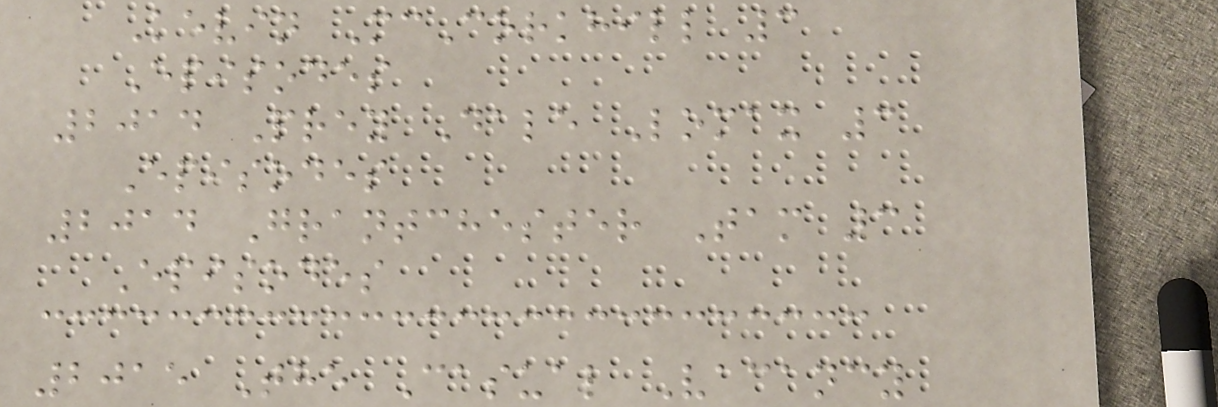Kevin McCorkhill 3
Episodes
2014 Prey Dale Lomax 3
Episodes
2014 Grantchester Tam 3
Episodes
2015 The Casual Vacancy
